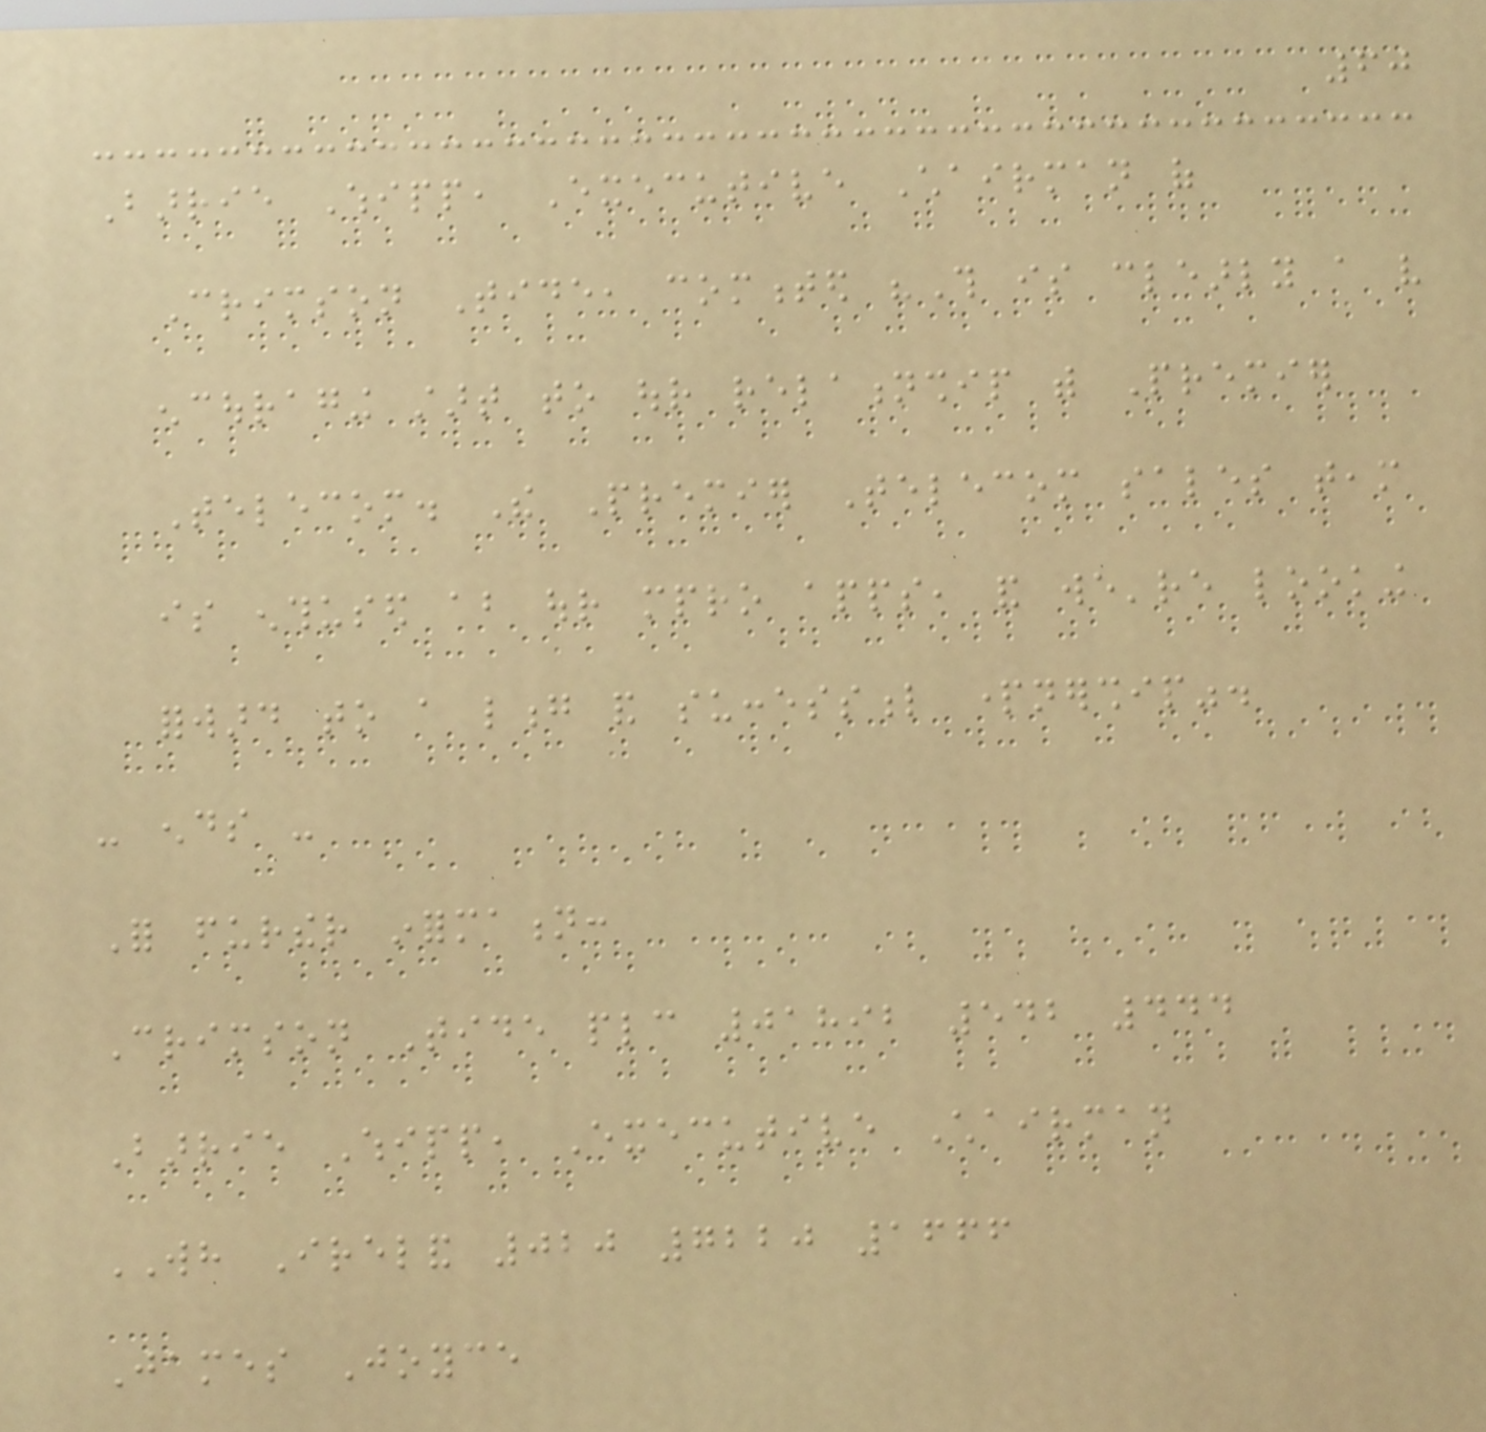60
Barrie Whipp, Executive Chairman of
Crimson Tide, commented "This is clearly a very
encouraging start to our relationship with Premier
Telecom. The Premier Telecom sales team
is enthused about our mpro apps, and we're looking
forward to a long and successful partnership".
- ends -
For further information:
Crimson Tide plc 01892 542 444
Barrie Whipp, Executive Chairman
WH Ireland 020 7220 1666
James Joyce
